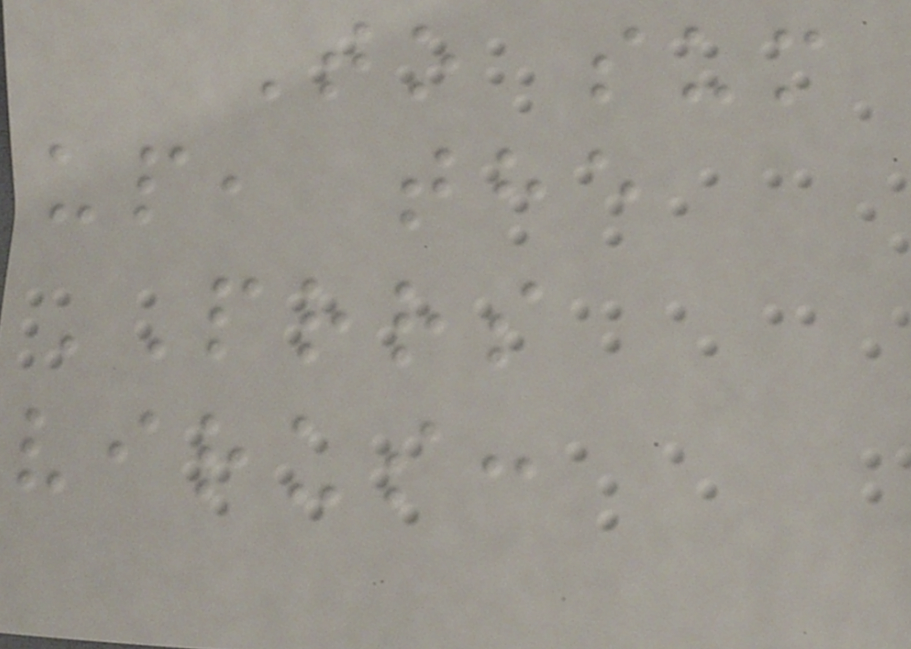To sum
up, the
PRRS
virus:
